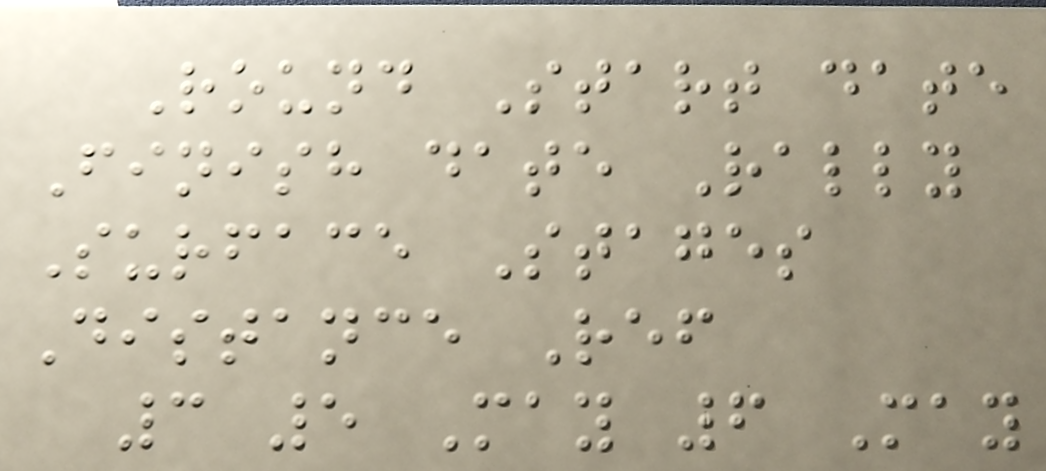Round Start date
Finish date Rally
Surface Stages
Distance Ref
3 5 May 6 May
